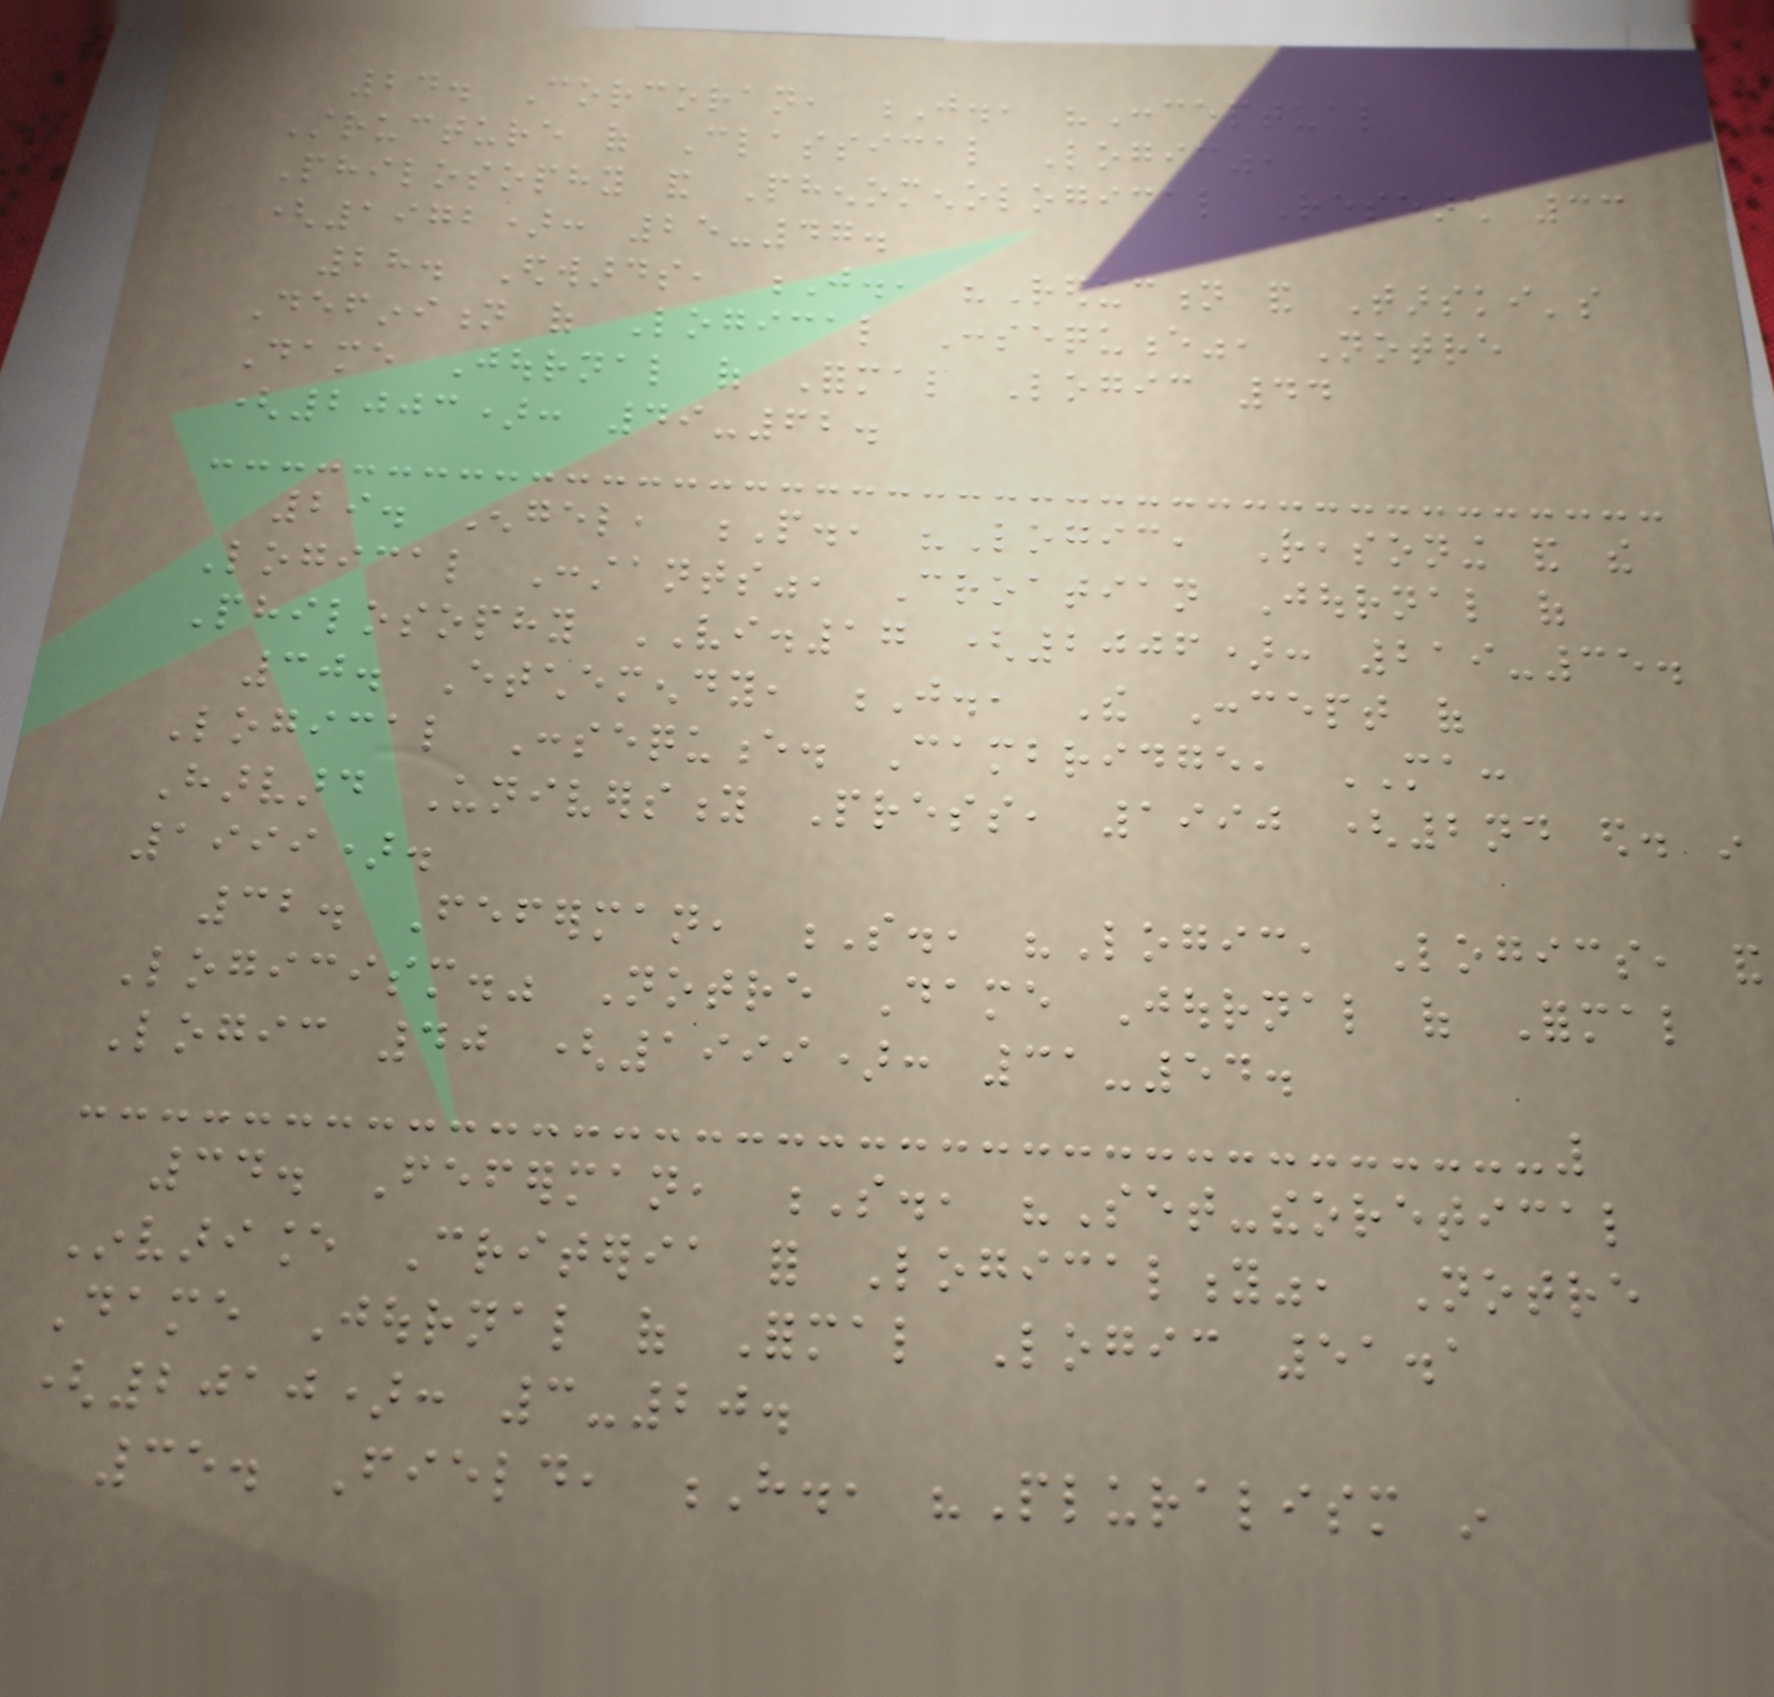24. Corcoran, J., "Conceptual
Structure of Classical Logic",
Philosophy and Phenomenological Research 33
(1972): 25-47.
28. Edwards, J., "Reduction and Tarski's
Definition of Logical Consequence", Notre
Dame Journal of Formal Logic 44
(2003): 49-62.
29. Engel, P., "Logic, Reasoning and the
Logical Constants", Croatian Journal of
Philosophy VI.17 (2006): 219-35.
30. Etchemendy, J., The Concept of
Logical Consequence. Cambridge, MA:
Harvard University Press, 1990 (2nd ed. in
1999).
32. Feferman, S., "Logic, Logics, and
Logicism." Notre Dame Journal of Formal
Logic 40 (1999): 31-54.
34. Feferman, S., "Set-theoretical
Invariance Criteria for Logicality", Notre
Dame Journal of Formal Logic 51.1
(2010): 3-20.
35. Field, H., "Pluralism in
